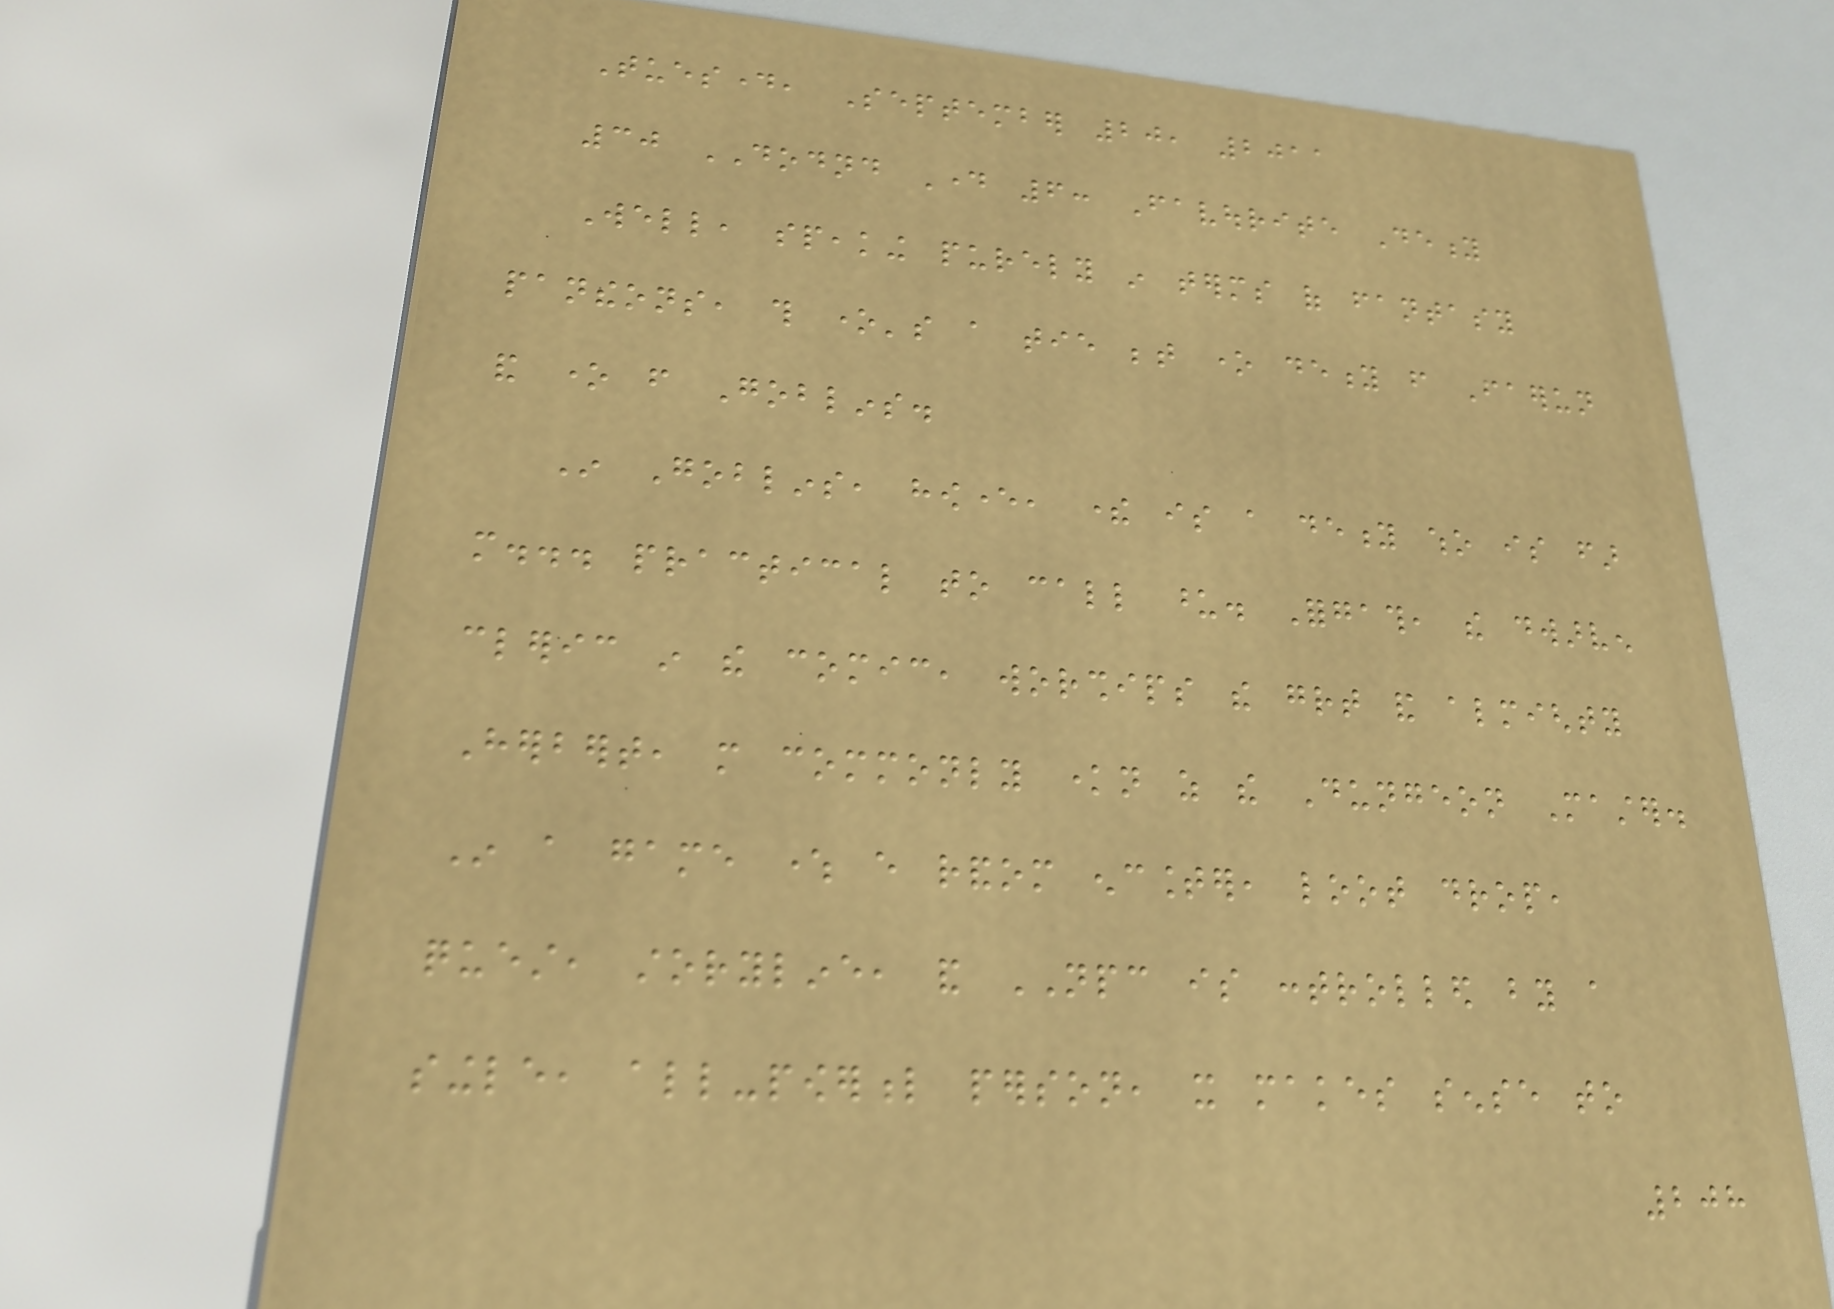Tuesday, September 20, 2011
30 DODND Day 6: Favourite Deity
Well, speaking purely in terms of fantasy
pantheons, this one's a tie between one deity from Faerun
and one from Goblins.
In Goblins, however, there is a deity who is far
more... practical to call upon. Forgath, the dwarven
cleric in the comic, worships the great and almighty
Herbert, more commonly known as the Dungeon Master.
In a game where every random encounter, loot drop,
quest, storyline, and NPC is controlled by a
single, all-powerful person, it makes sense to
208
